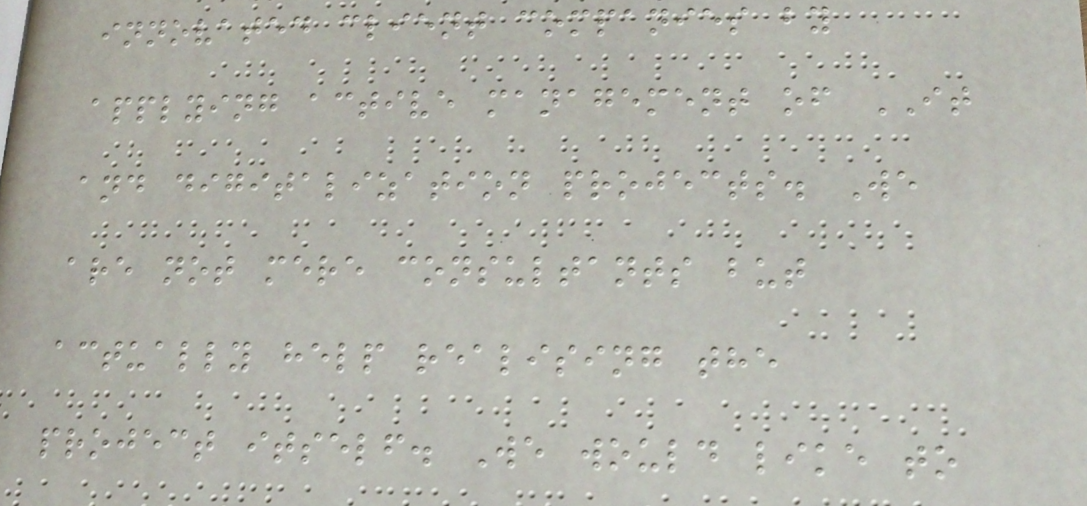innovated client companies by
applying active management of IT
and digitalization projects. We
are not mere consultants but
actually help realising the
project itself. We would like to
